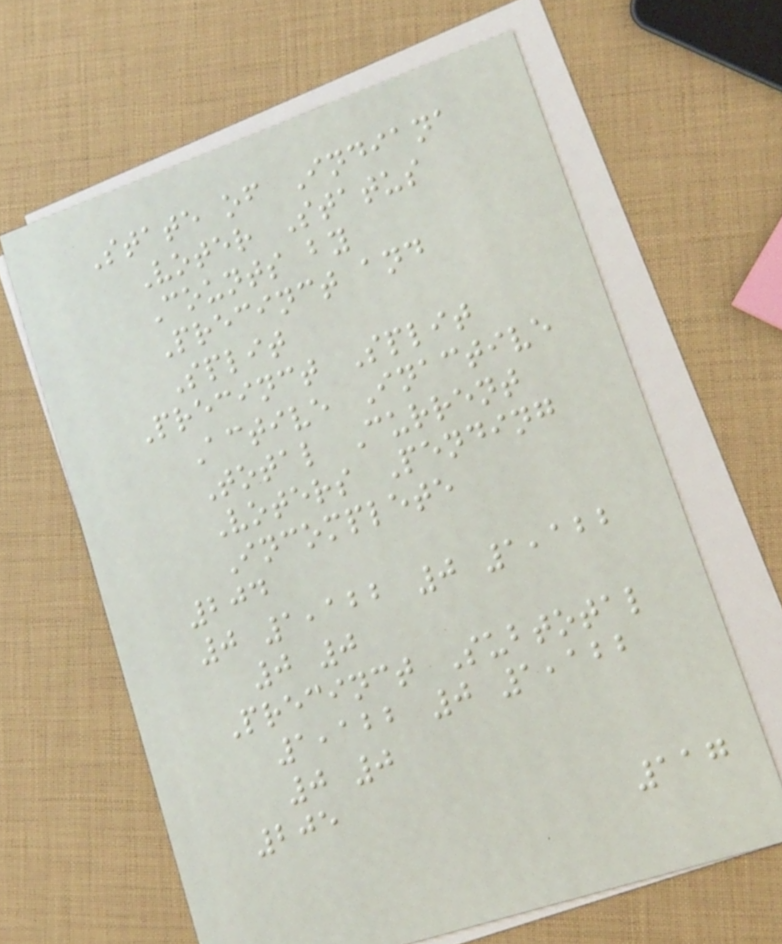State of Indiana
Voter Status
Counts by
Precinct and
Split
Precinct Split
Active Inactive
Total Current
Voters Pending
Incomplete
204
0 1,122 0 1,122
0 0
Precinct Subtotal
1,122 0 1,122
0 0
205
117
